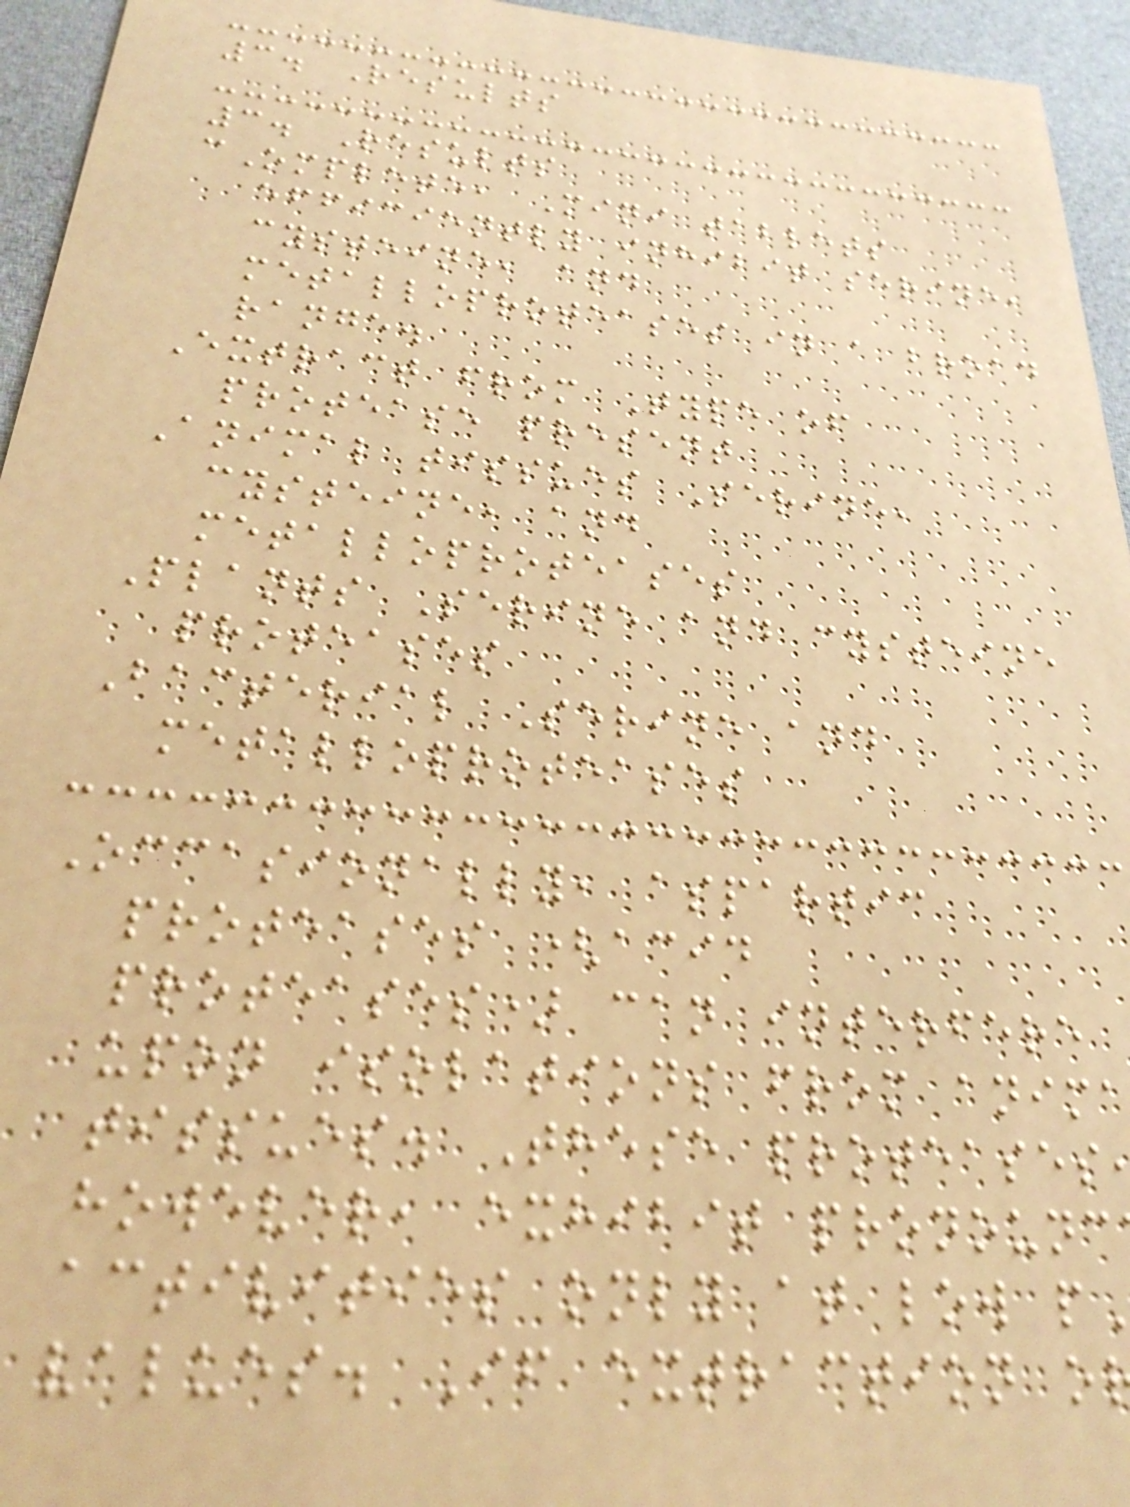3. Results
3. Results
cOmplete, Mini tablets
efficiently inhibit serine,
cysteine, and
metalloproteases in a broad
range.
Extract from Type of
protease present
Animal tissues Serine,
cysteine, and
metalloproteases
Plants Serine and cysteine
proteases
Bacterial Serine and
metalloproteases
Occasionally, aspartic
proteases (acid
proteases) can interfere
upon isolations from anima
tissues. These proteases
however, exhibit pronounc
activities only at low p
values. If extraction o
